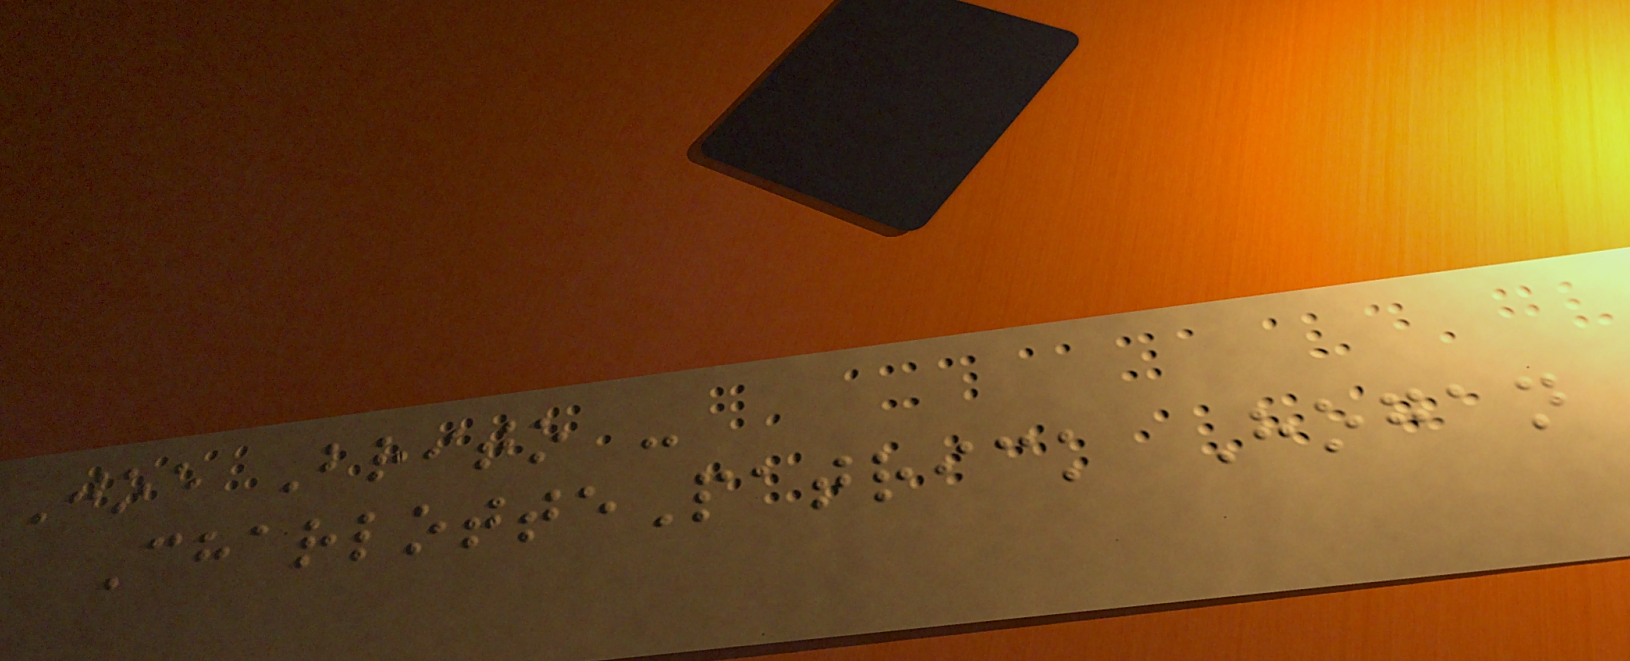Joe Brito -
CharlottePatrick Hogan
